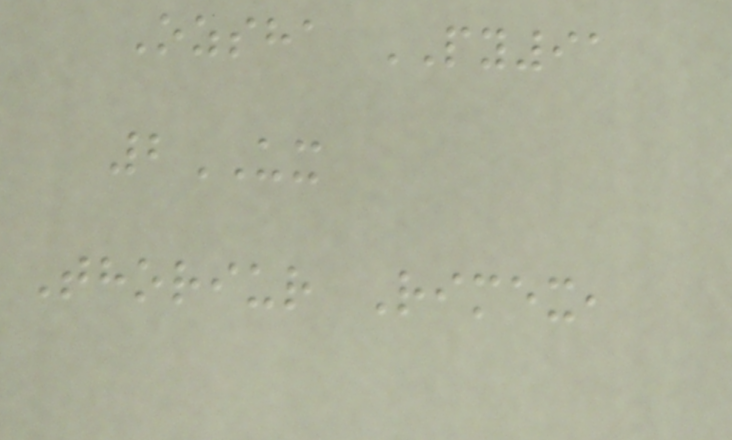Ozsha PY91
2UX
Thoriur Rimex,
